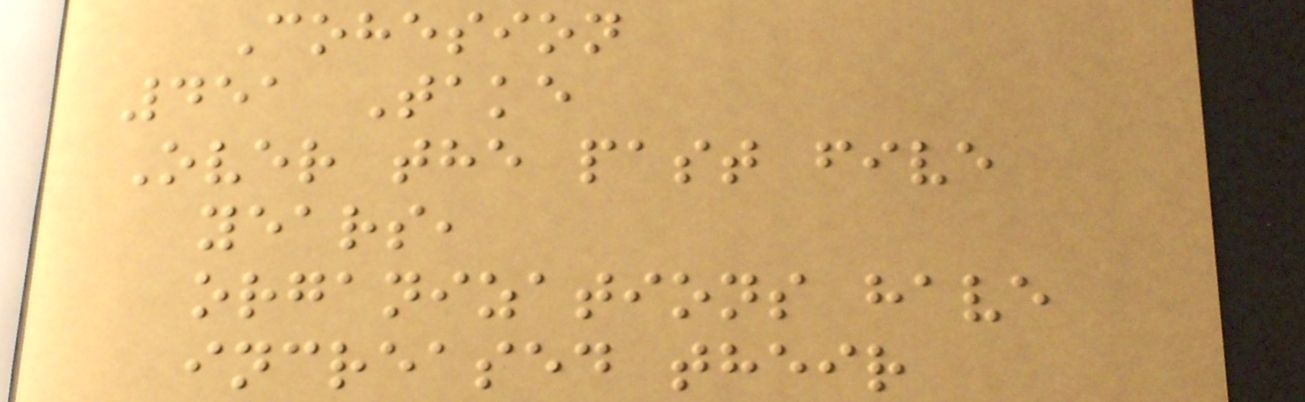Cohesion
451 Take
Over the past five
years,
organizations have
increased their
